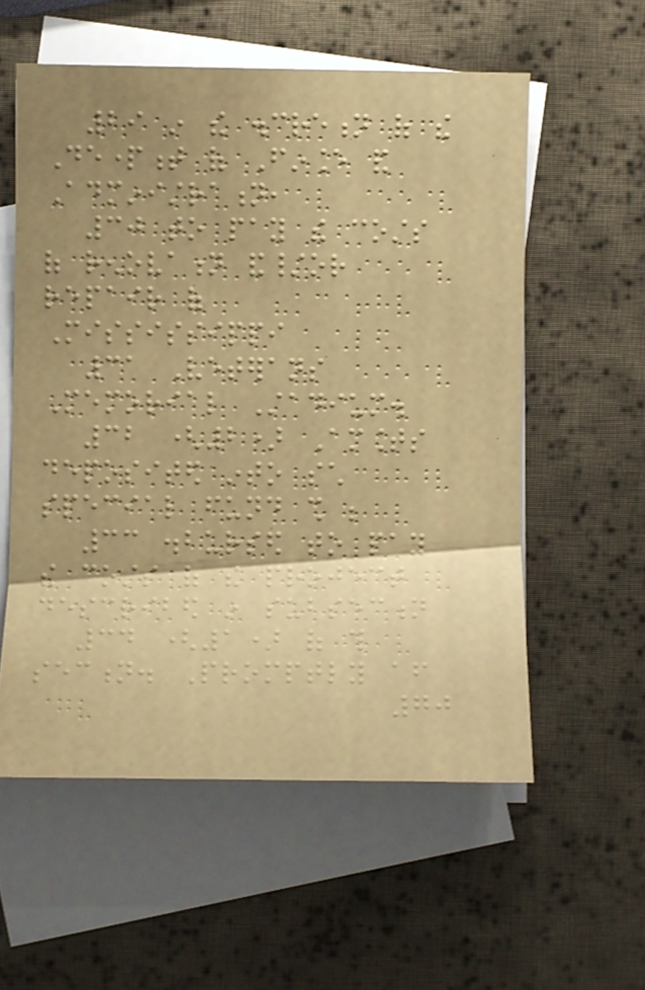29 in the discretion of the
Department of Finance and
Administration,
30 to pay the costs
of renovation and/or
repair of
Mississippi
31 Veterans
Memorial Stadium.
32 (2) Amounts
deposited into such
special fund shall be
33 disbursed to pay
the costs of the project
described in subsection
34 (1) of this
section. Promptly after
70
